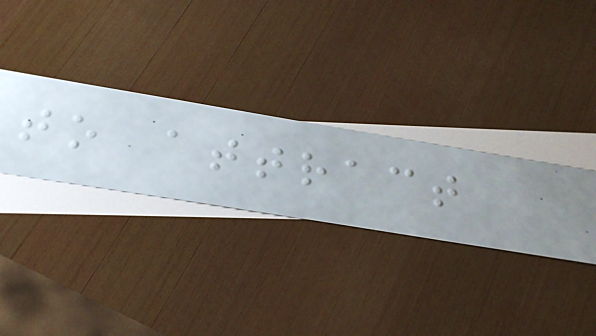to attract
